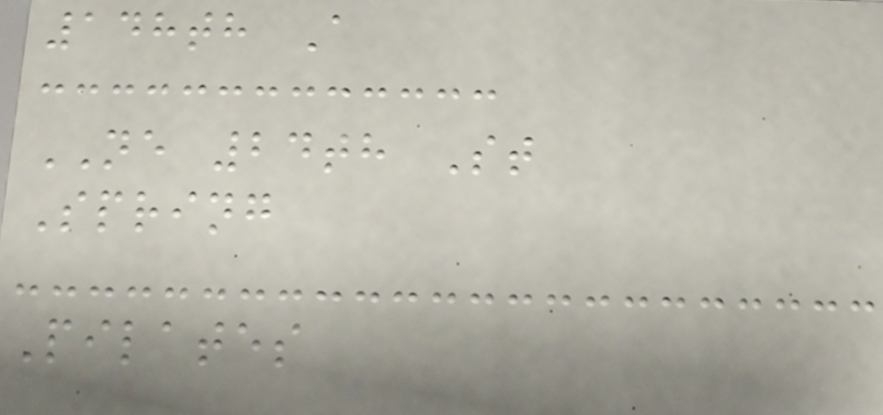148th A
NE 24th St
Spring
Pilates
